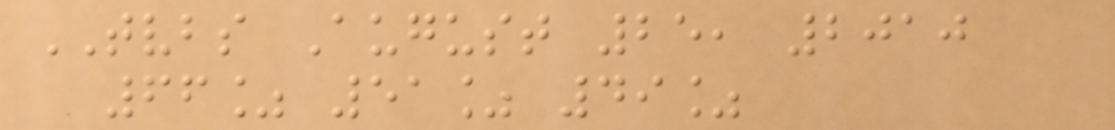TVBS August 25, 2010
66% 51% 49%
